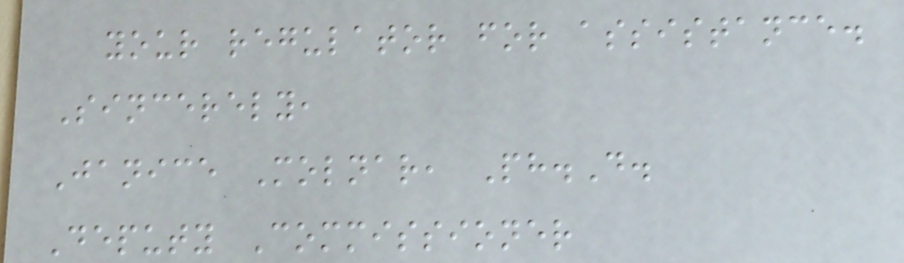your regulator for assistance.
Sincerely,
Janice Molnar, Ph.D.
Deputy Commissioner
